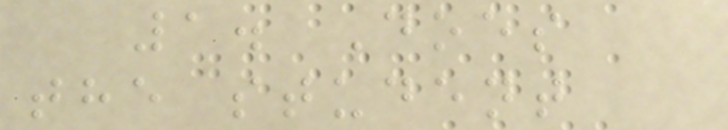1. Does
the student
